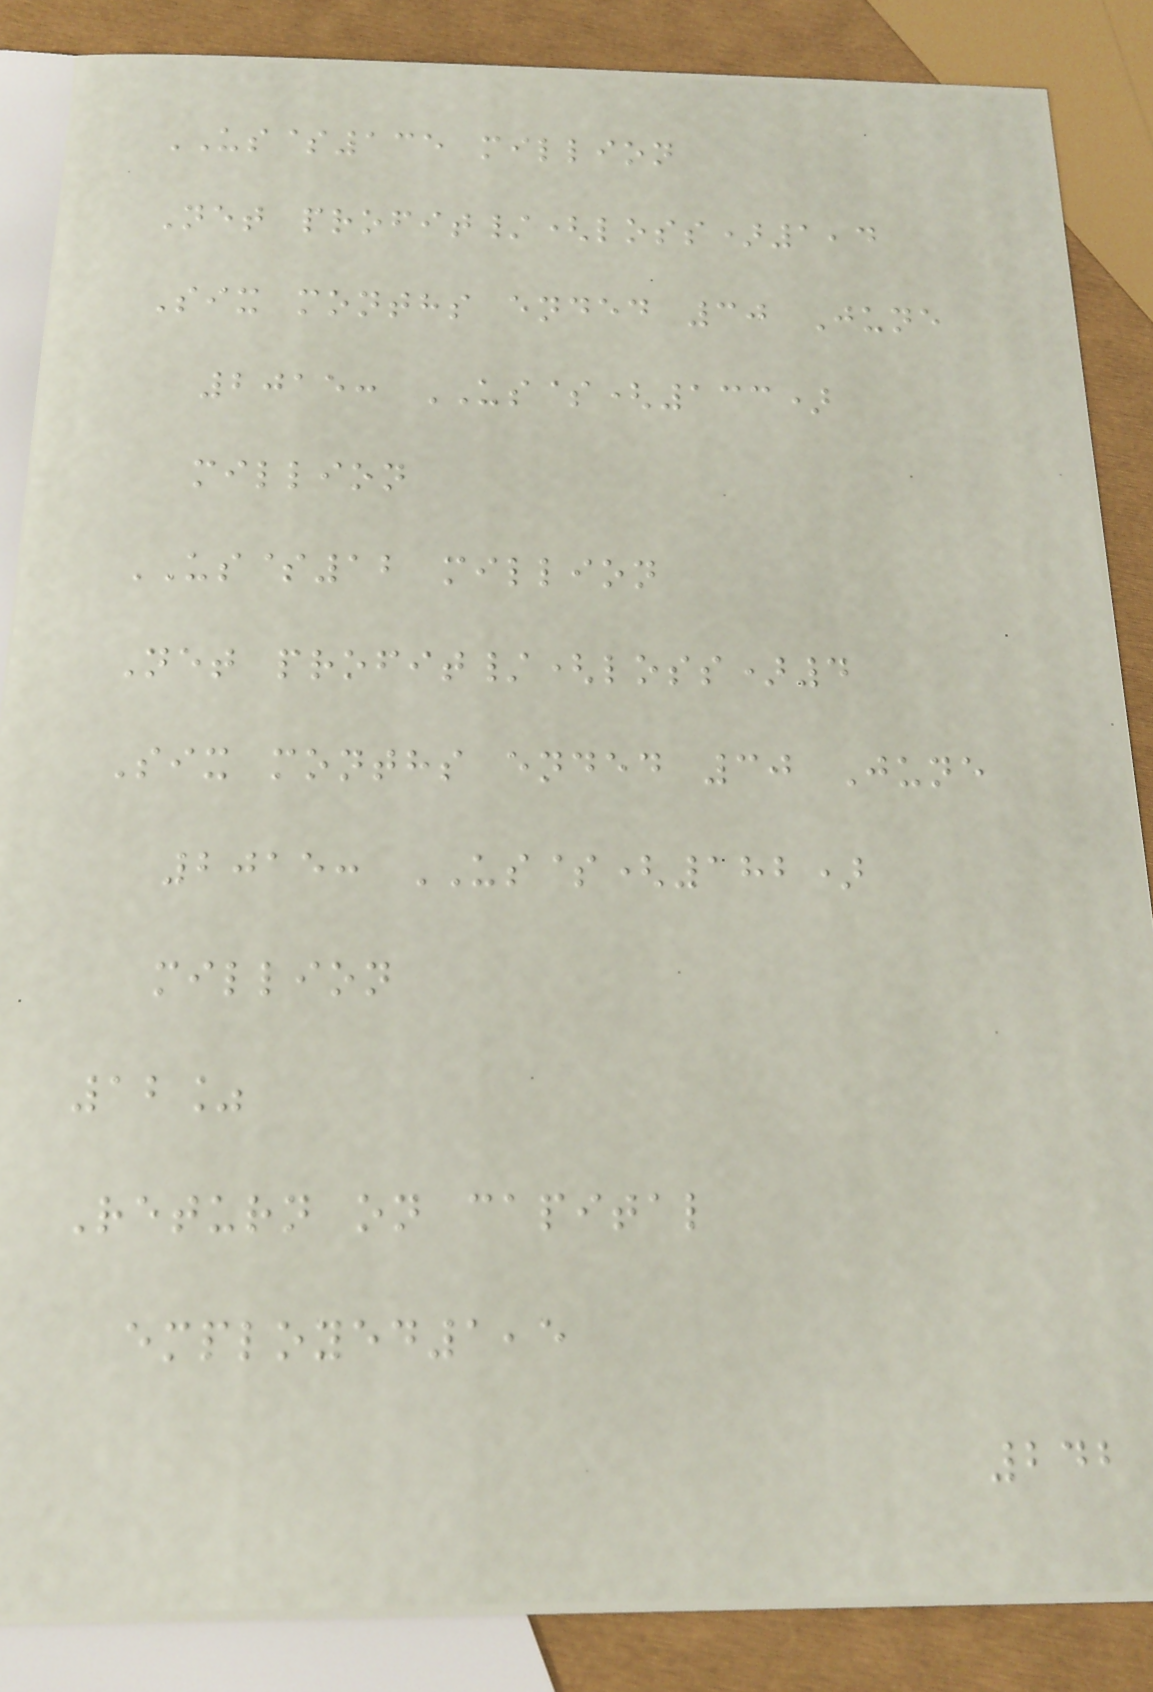US$135 million
Net profit/(loss)1,4
Six months ended 30 June
2015: US$(133)
million
US$12 million
Net profit/(loss)4
Six months ended 30 June
2015: US$(182)
million
12%
Return on capital
employed1,5
242
